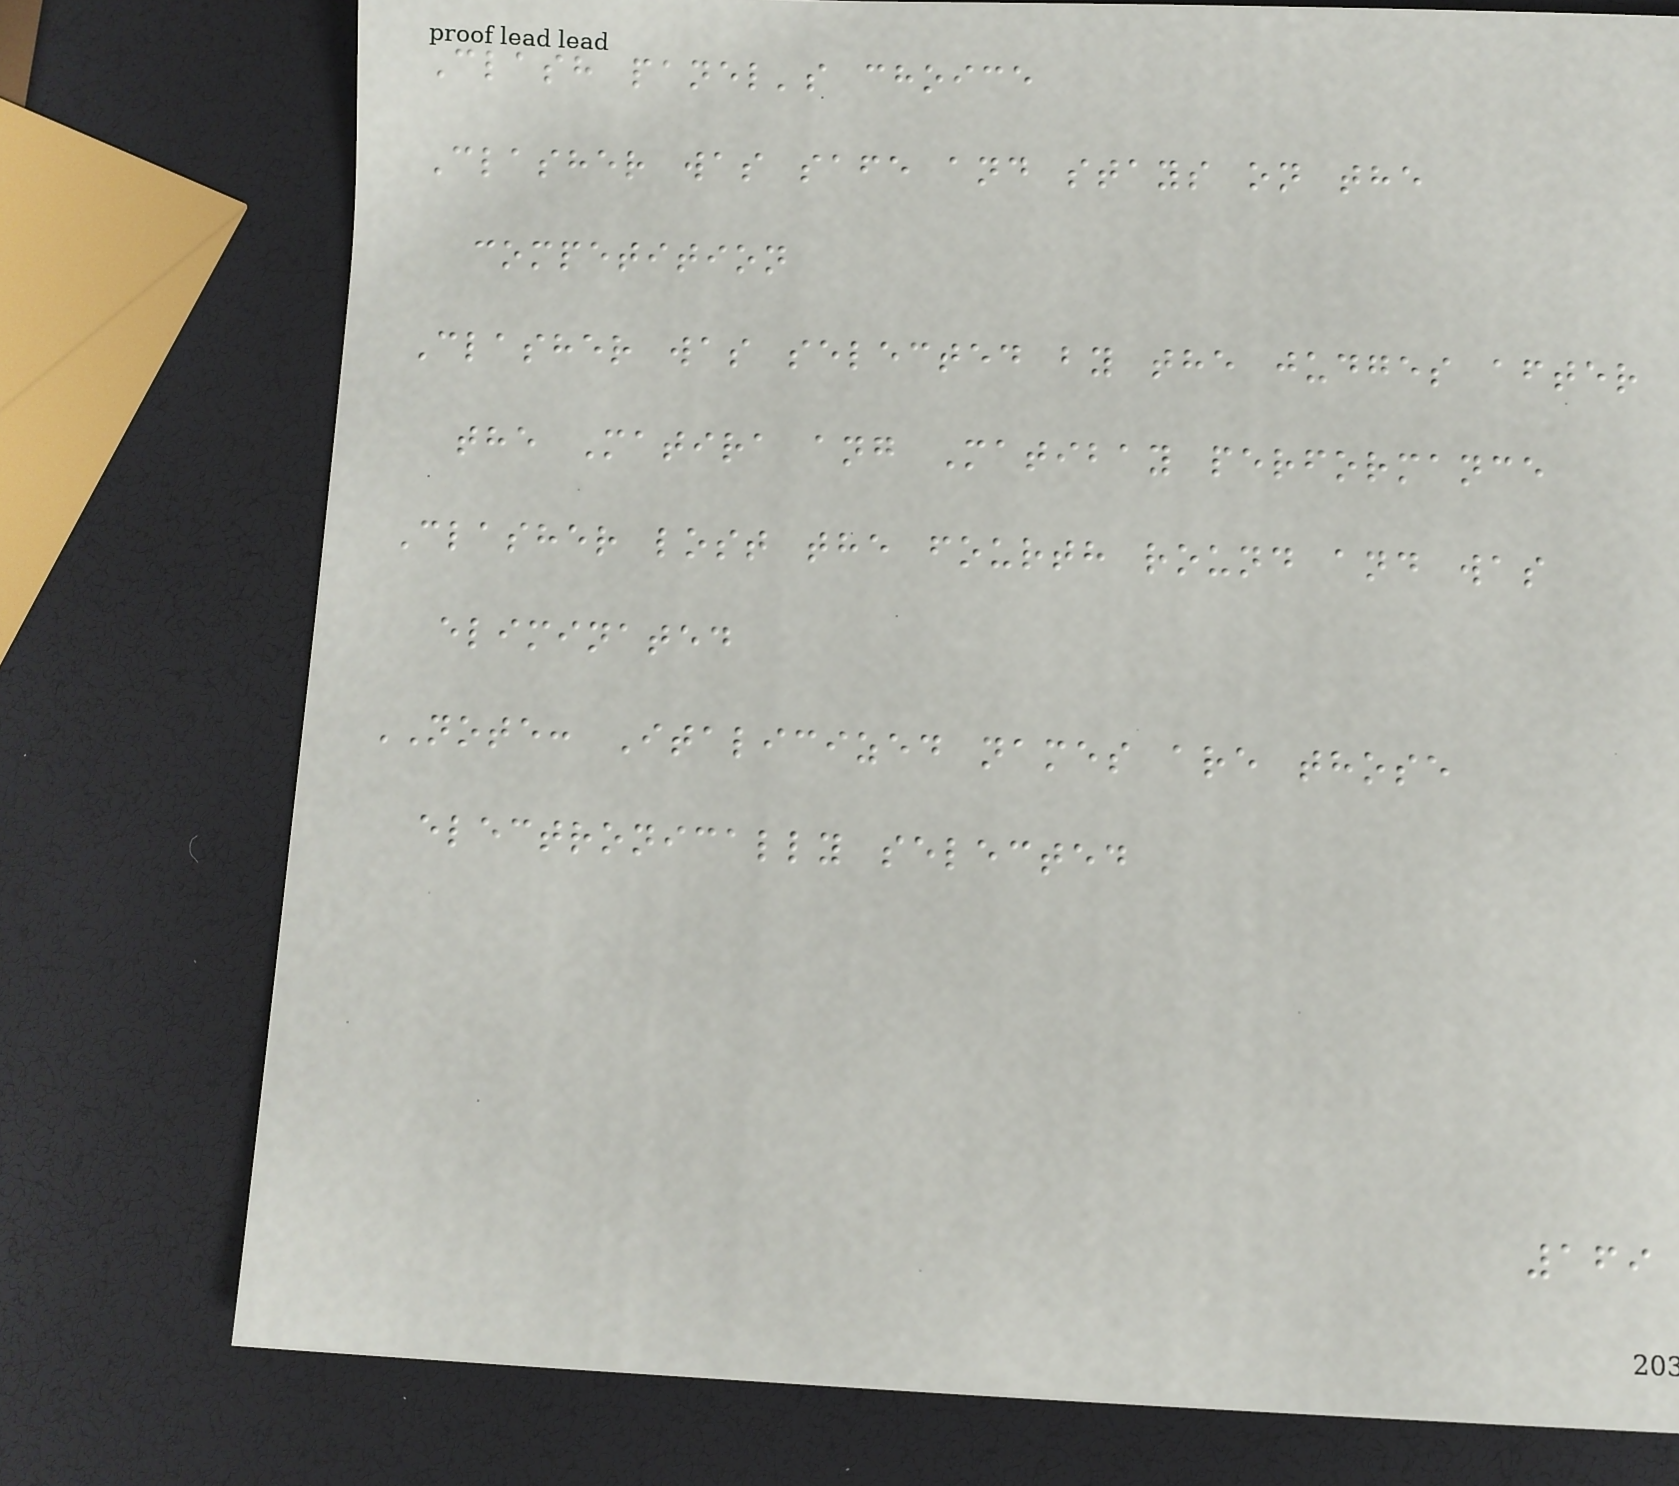Clash panel's choice
Clasher was safe and stays on the
competition
Clasher was selected by the judges after
the Matira ang Matibay performance
Clasher lost the fourth round and was
eliminated
NOTE: Italicized names are those
electronically selected
169
